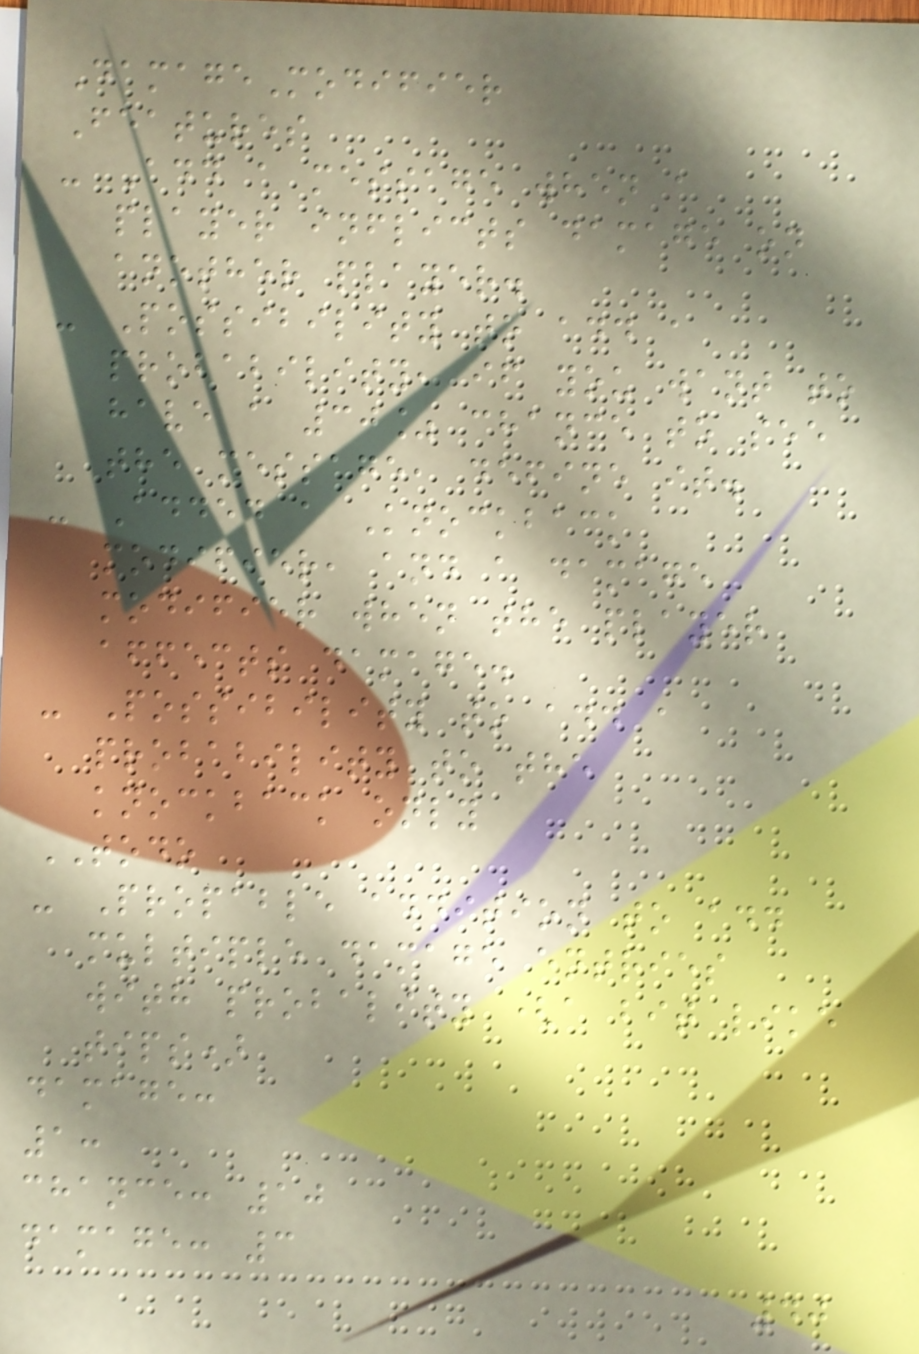DamageModifier
Features
- Add a message when a
player inflicts damage on
another player.
- Possibility to add a
probability, if you want to
have a 30% chance to see
the message, define it.
- Added a Knockback
modifier, and a damage
modifier when the player
affects damage.
- Possibility to add a
probability to the
knockback only
TODO
- Propable addition to add
multiple damage entries
with probality (a bit like
tips)
damage:
1:
chance: 10
damage: 3
40
